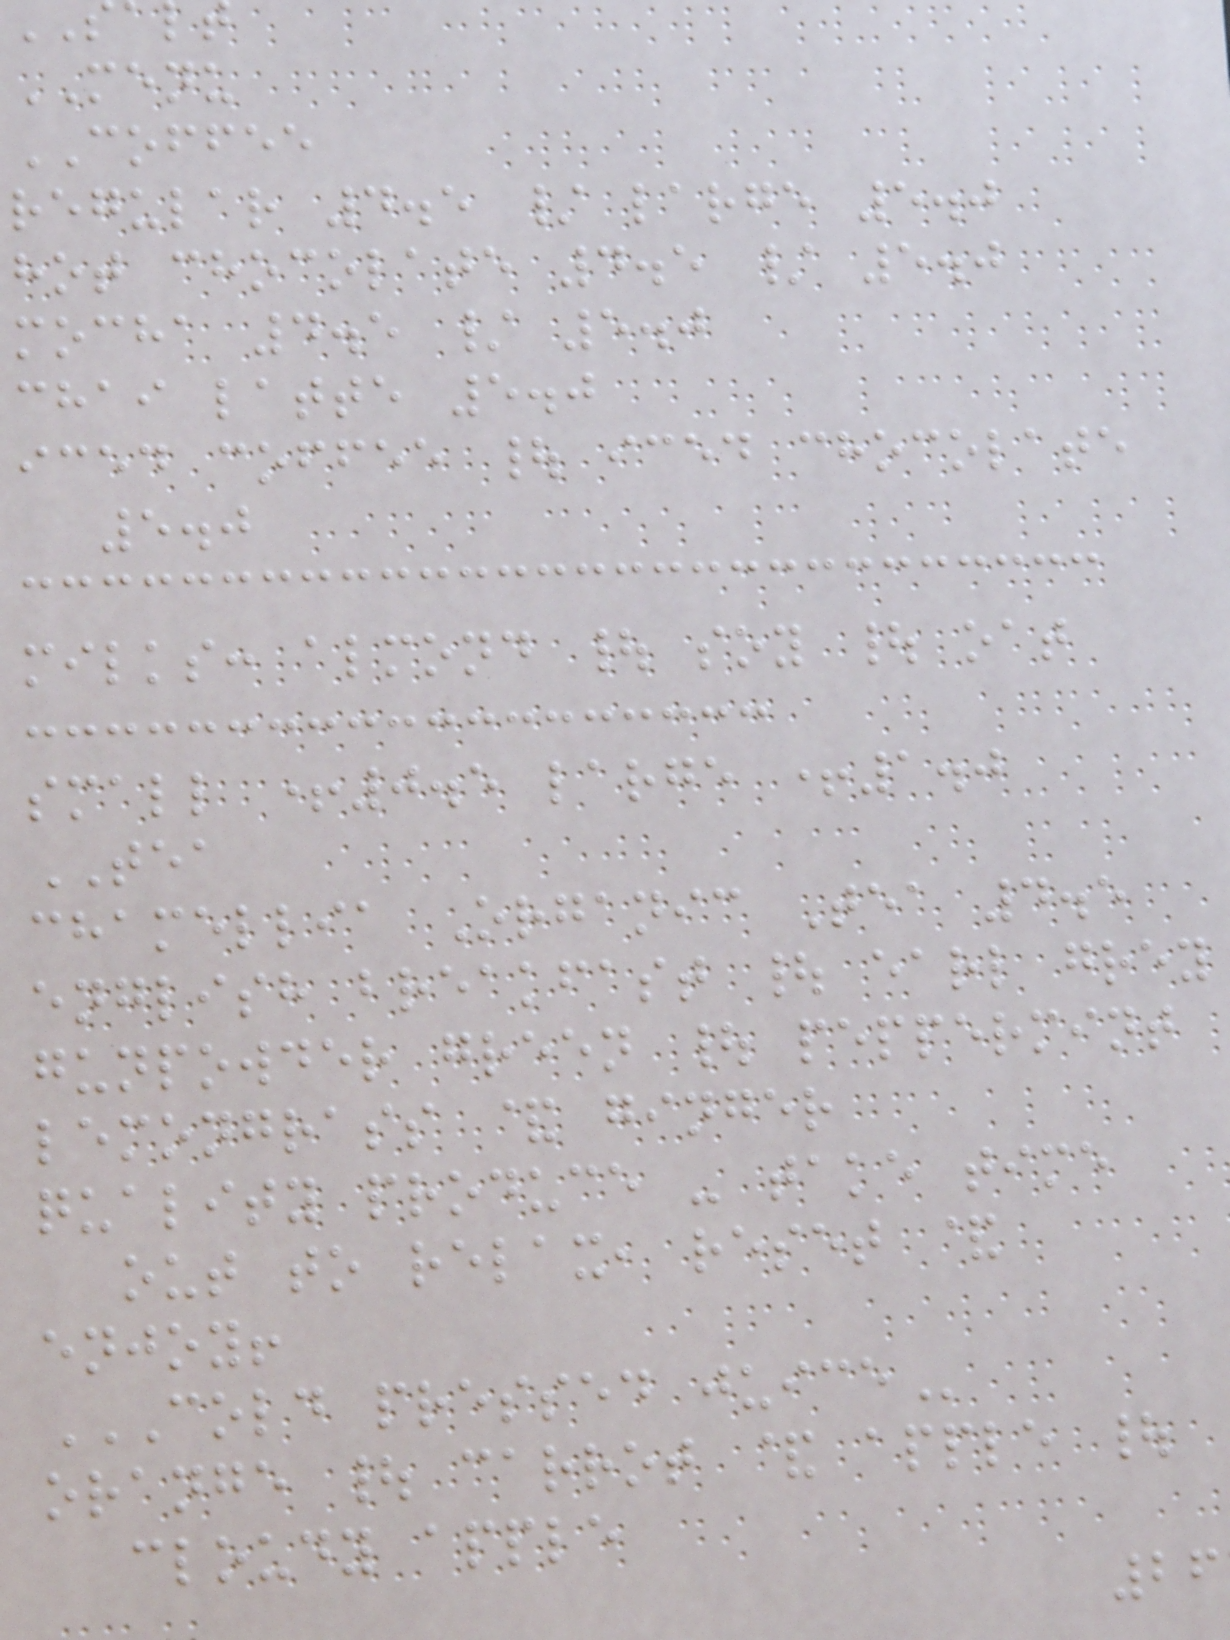MENU
COFFEE
regular 4.5 / large 5.0
hot chocolate 4.5 / 5.0
mocha 4.5 / 5.0
chai latte 5.0
iced coffee | iced chocolate
5.0
milks: almond | soy | oat
small +0.5 large +1.0
TEA
chamellia Organic Tea 4.5
english breakfast | earl grey
gunpowder green | peppermint
lemongrass & ginger
quality produce - take time
out to relax, reset &
enjoy!
COLD PRESSED JUICE
orange | carrot & apple |
cloudy apple
